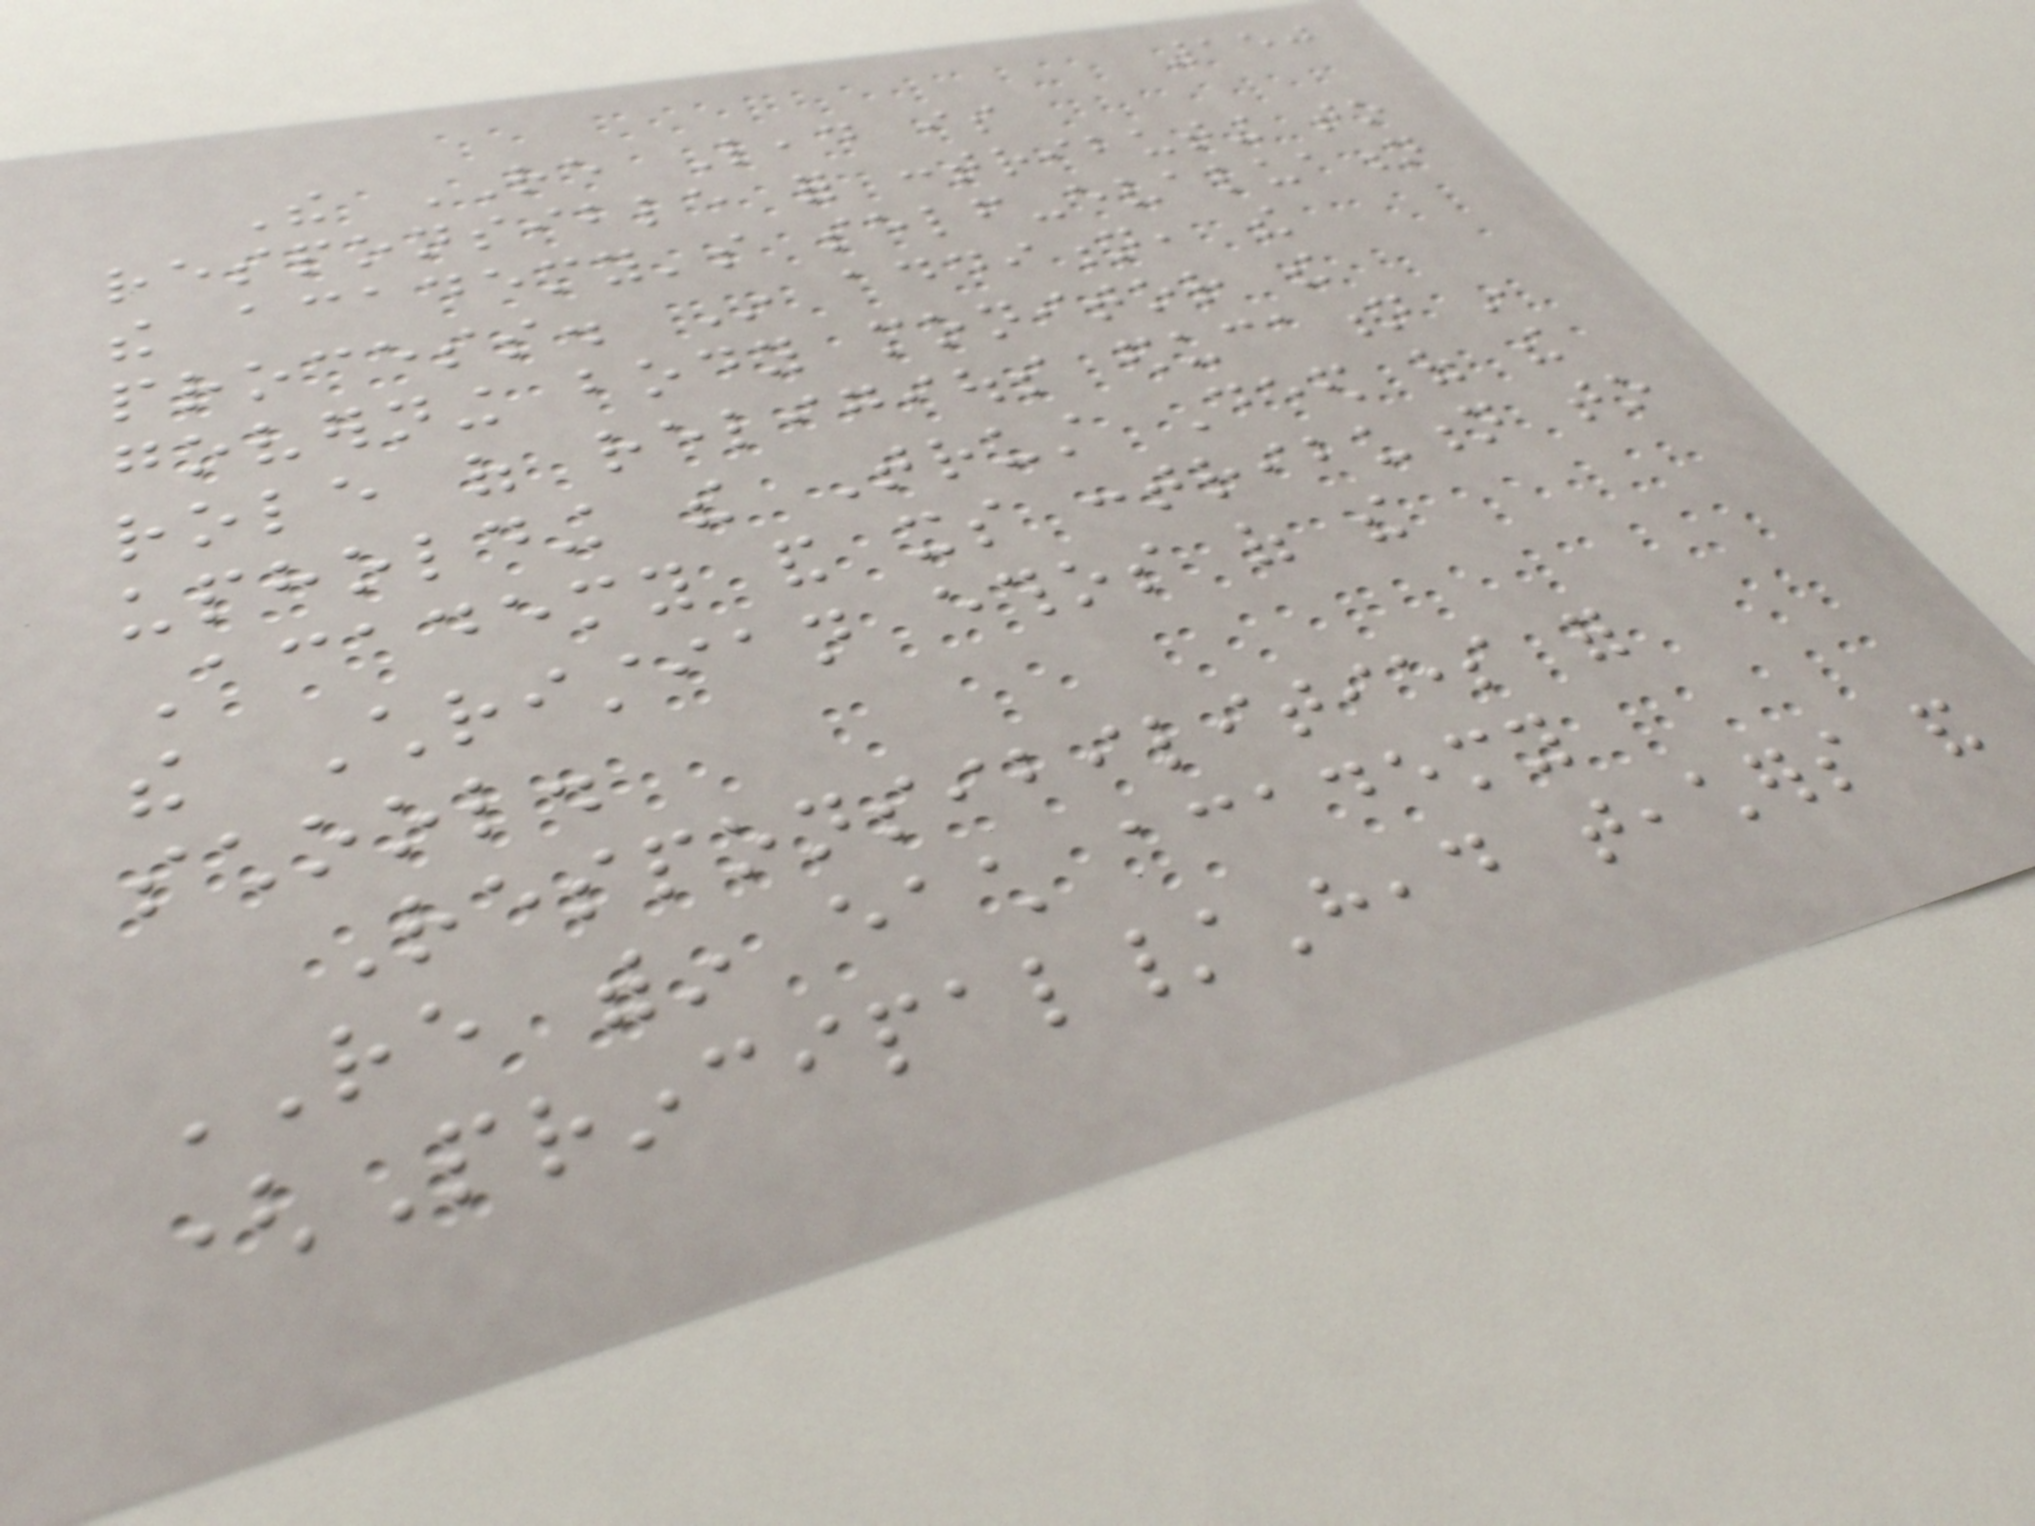150
The RE Lead is
responsible for contributing to
the academy's self-evaluation
process. In addition, the
governing body monitor the
role of religious education in
upholding the Trust Deed of the
Academy and its contribution to
the Christian ethos of the
school.
Responsibilities for
RE within each academy
(Principal/Head teachers and
